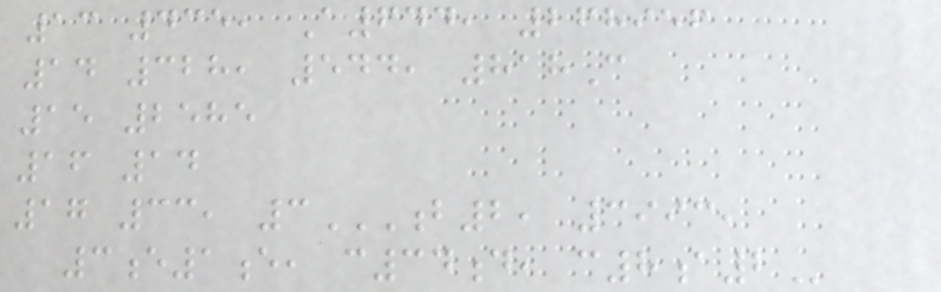13 435, A644, 268956
14 328, 544, 818C
15 2585
16 14
17 33, 3B2, 3993,
3E1E, C34D, C8A2
